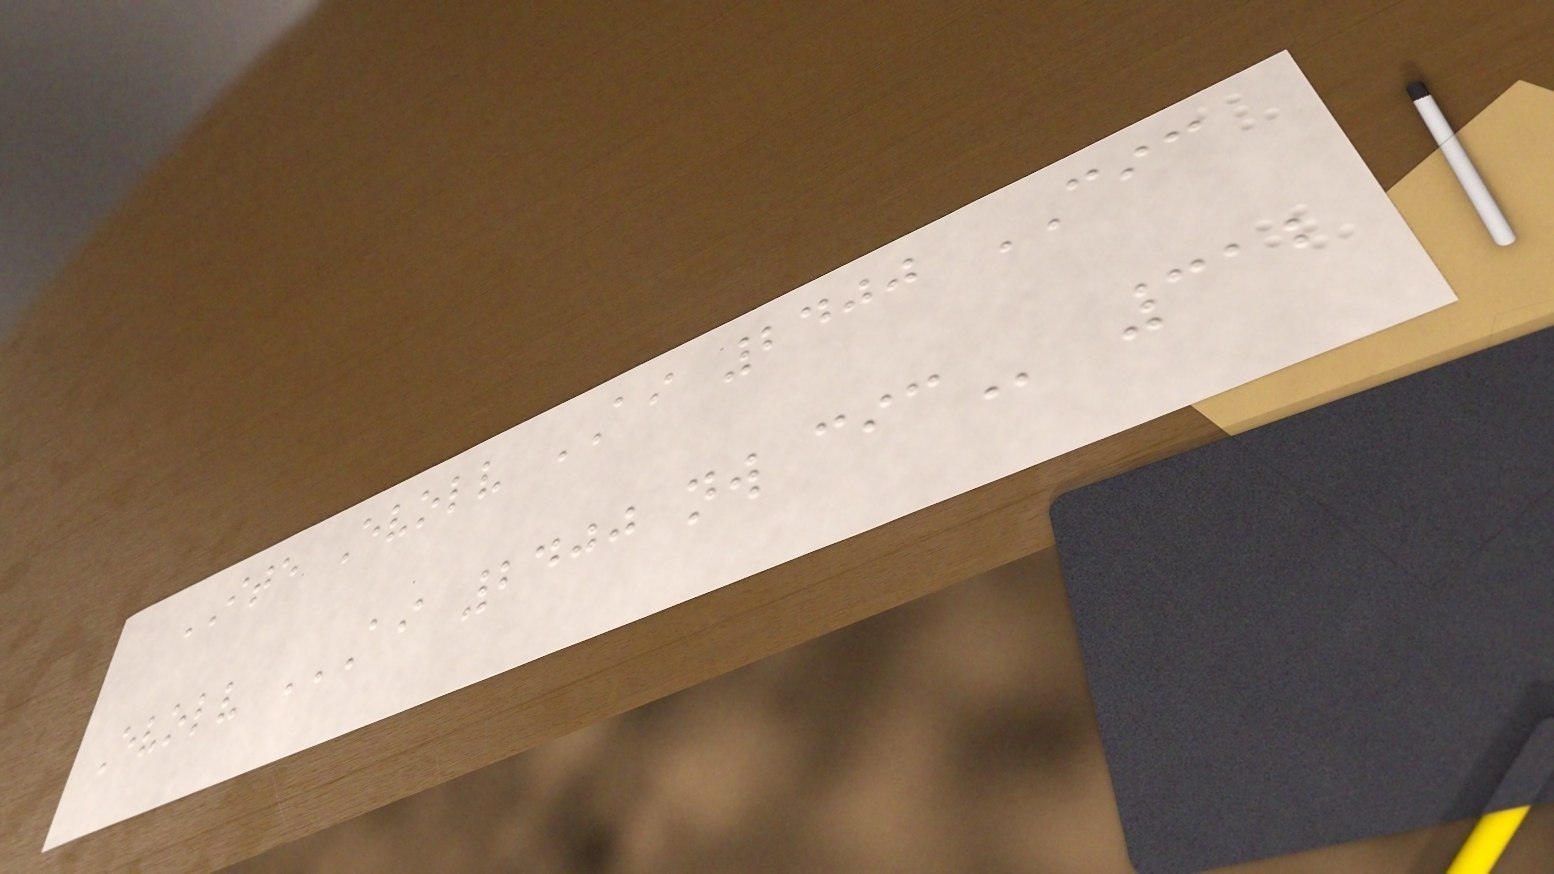ITE Evolv AI 2400 CIC
Evolv AI 2400 NW CIC 312
